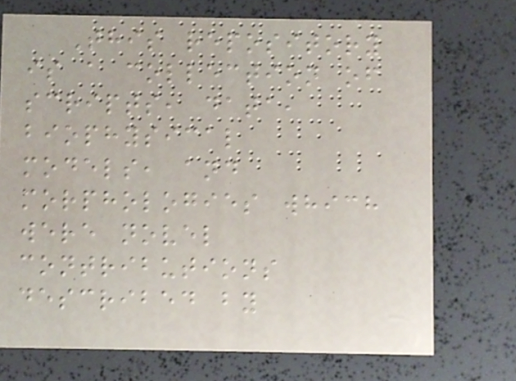This repository
is a collection of
scripts, data,
biophysical
models, and
morphologies which
were novel
contributions
described by
